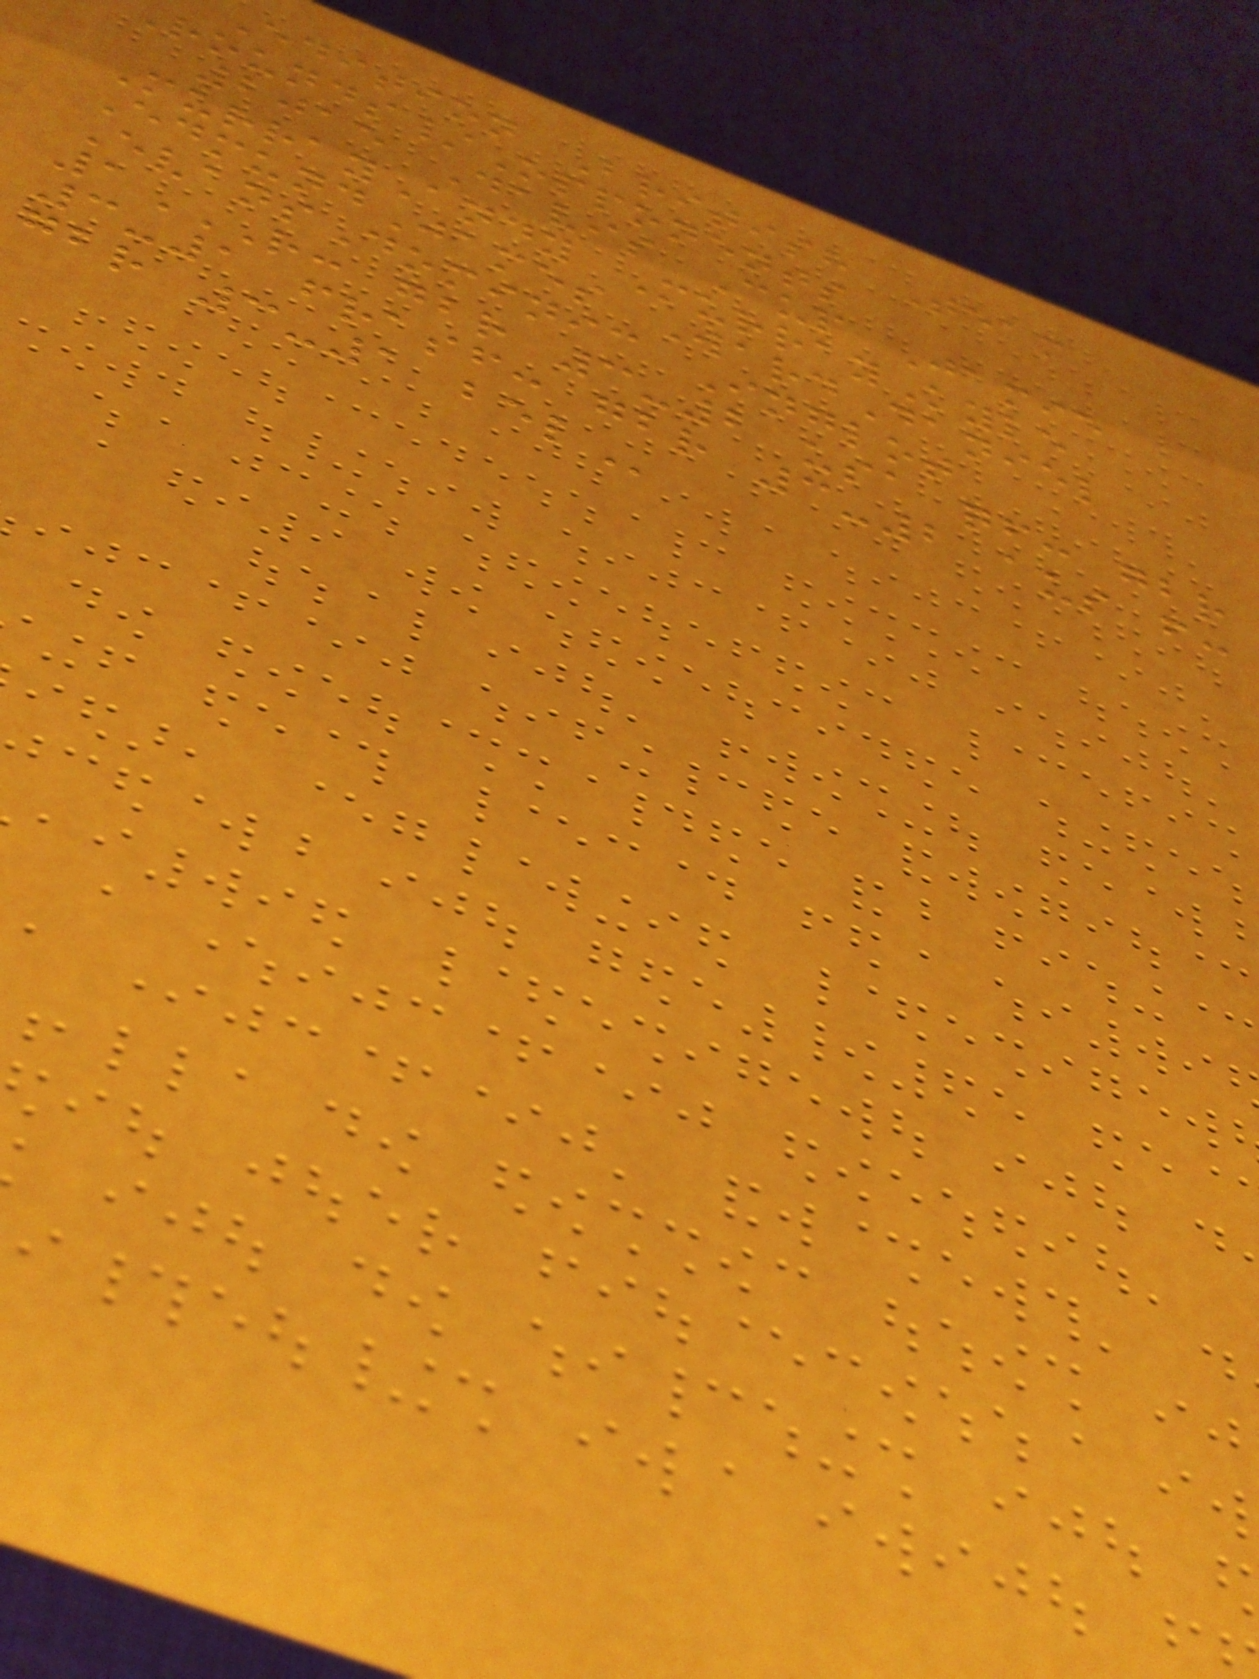Edition British Team
ounds/Opponents
2015 Davis Cup Jamie
MurrayAndy MurrayKyle
EdmundJames WardDaniel
EvansDominic Inglot
1R: GBR 3-2 USA QF: GBR
3-1 frasf: gbr 3-2 aus f:
gbr 3-1
